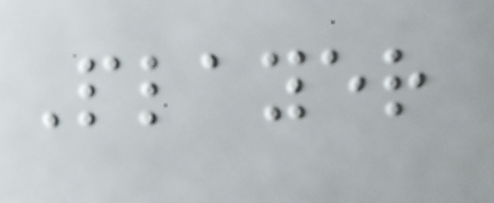Player
